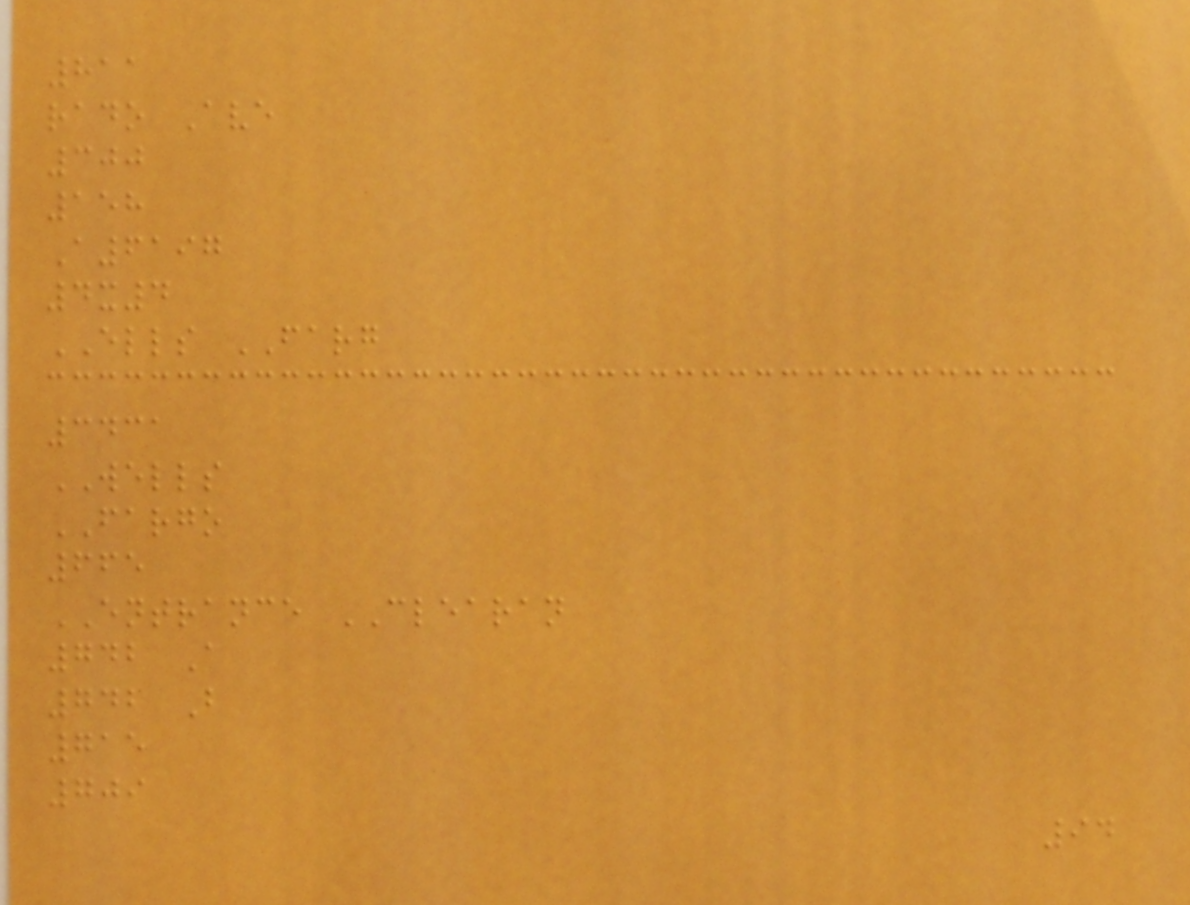811
rado Ave
300
158
A6197
4x4
ELLS FARG
3431
WELLS
FARGO
665
ENTRANCE CLEARAN
742 A
742 B
715
709
94
